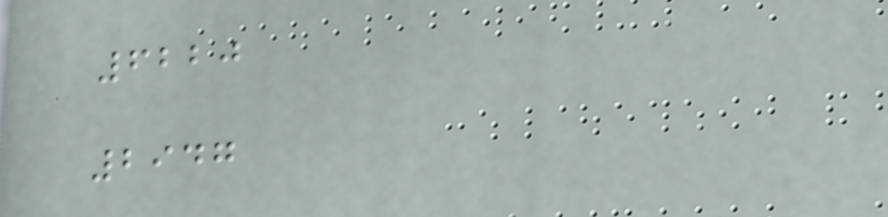6220
2947
